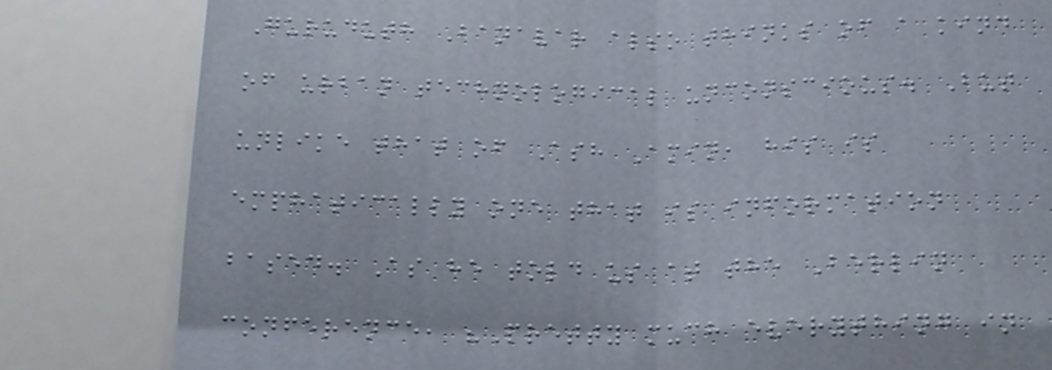Guruduth Banavar also thinks of a kind
of urban technological unconscious. But
unlike that of Ash Amin, his is
emphatically one that is information
based. As he told us at the Berlin
conference, "Pretty much everything in
